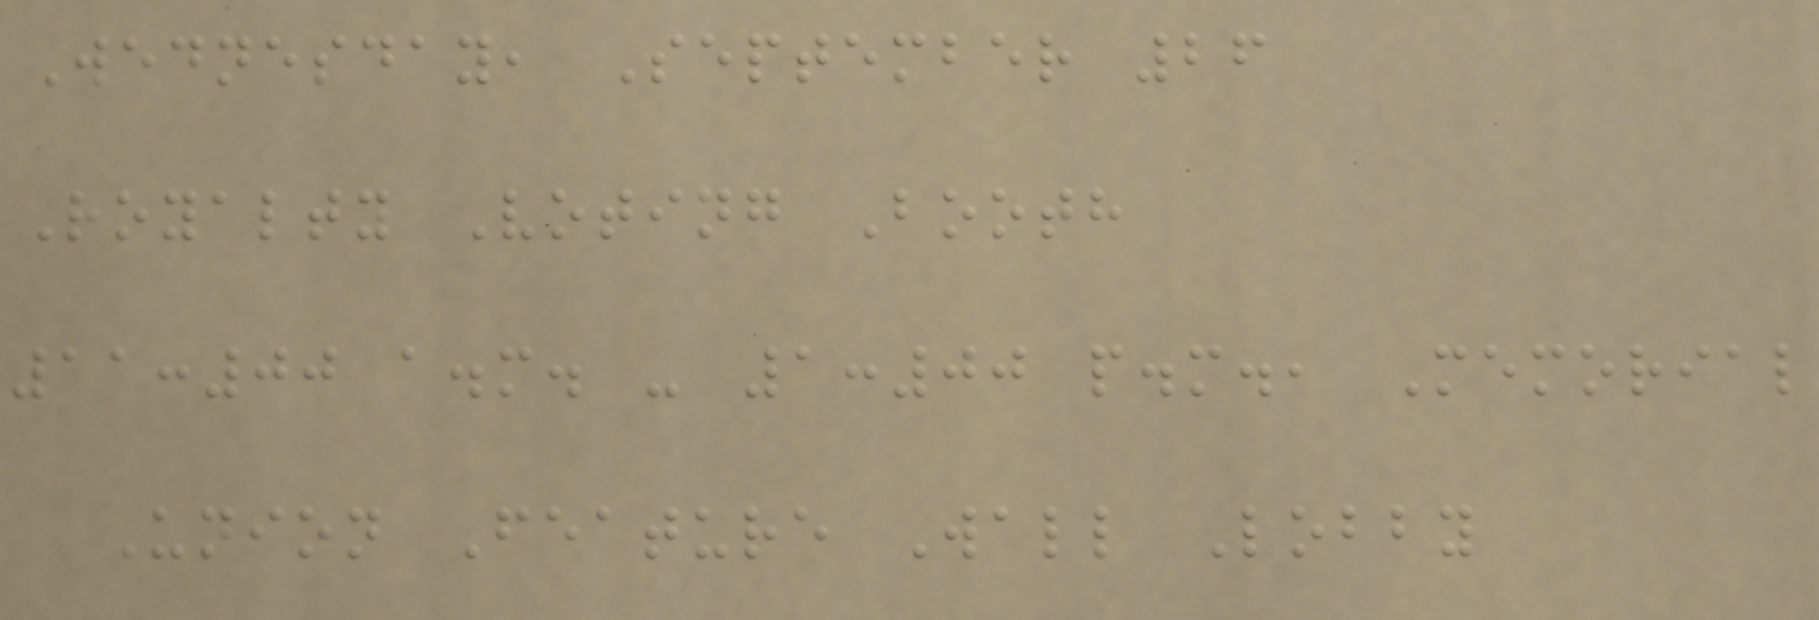Wednesday, September 26
Royalty Voting Booth
11:00 a.m. - 1:00 p.m., Memorial
Union Feature Wall Lobby
